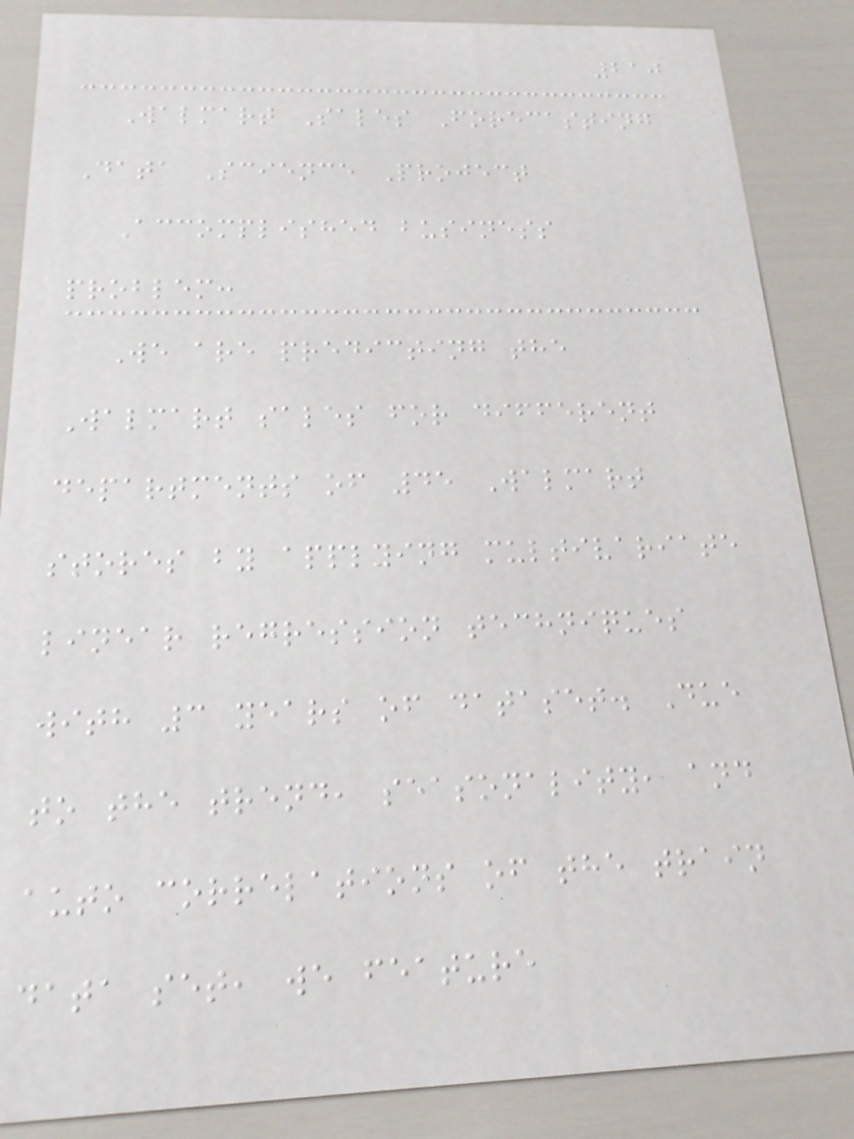210
Walmart Sales Forecasting
Data Science Project
Accomplished business
problem:
We are predicting the
Walmart sales for different
departments of 45 Walmart
stores by applying multivariate
linear regression techniques
with 3 years of dataset. Due
to the trend, seasonality, and
auto correlations of the train
data set, we feature
